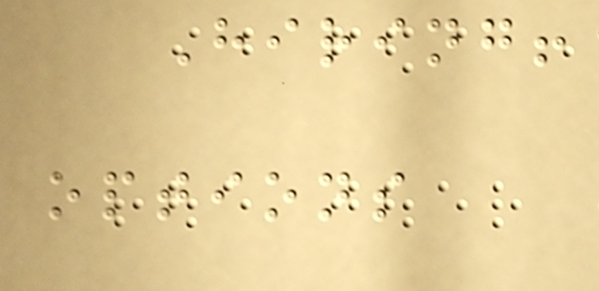Hiring!
options
